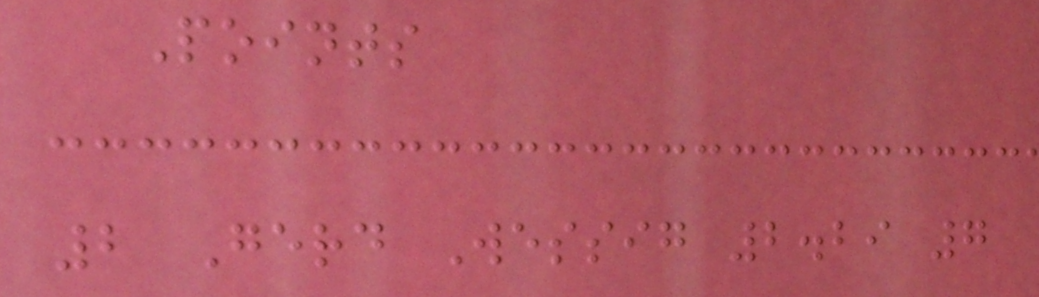Points
2 Gerd Wessig 2.29 7
